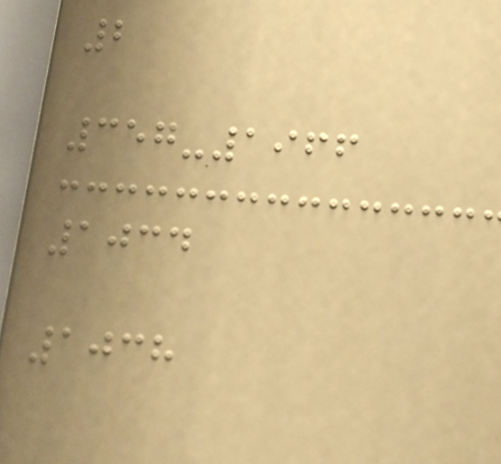2
357-1966
1034
1038
